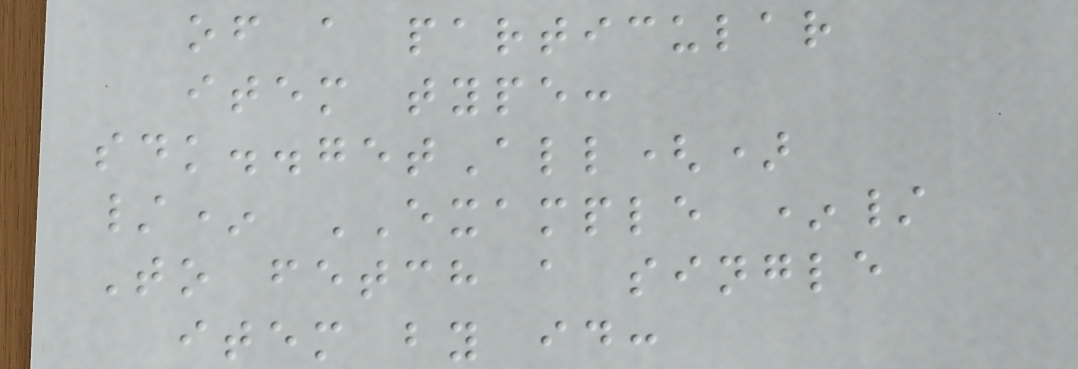of a particular
item type:
sdk..getAll()
/* EXAMPLE */
To fetch a single
item by id:
